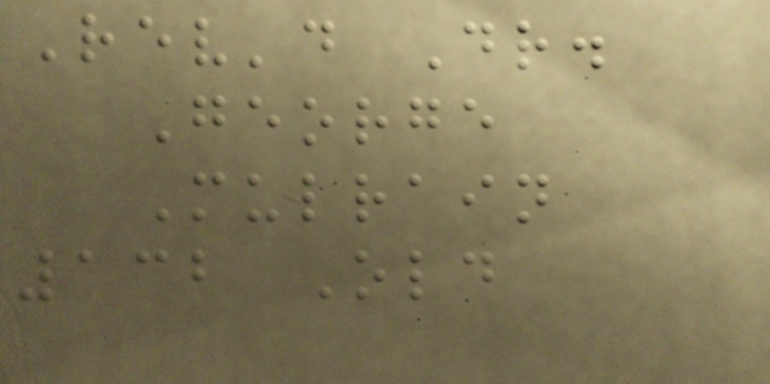Rev'd Dr.
George
Mulrain
132 Old
